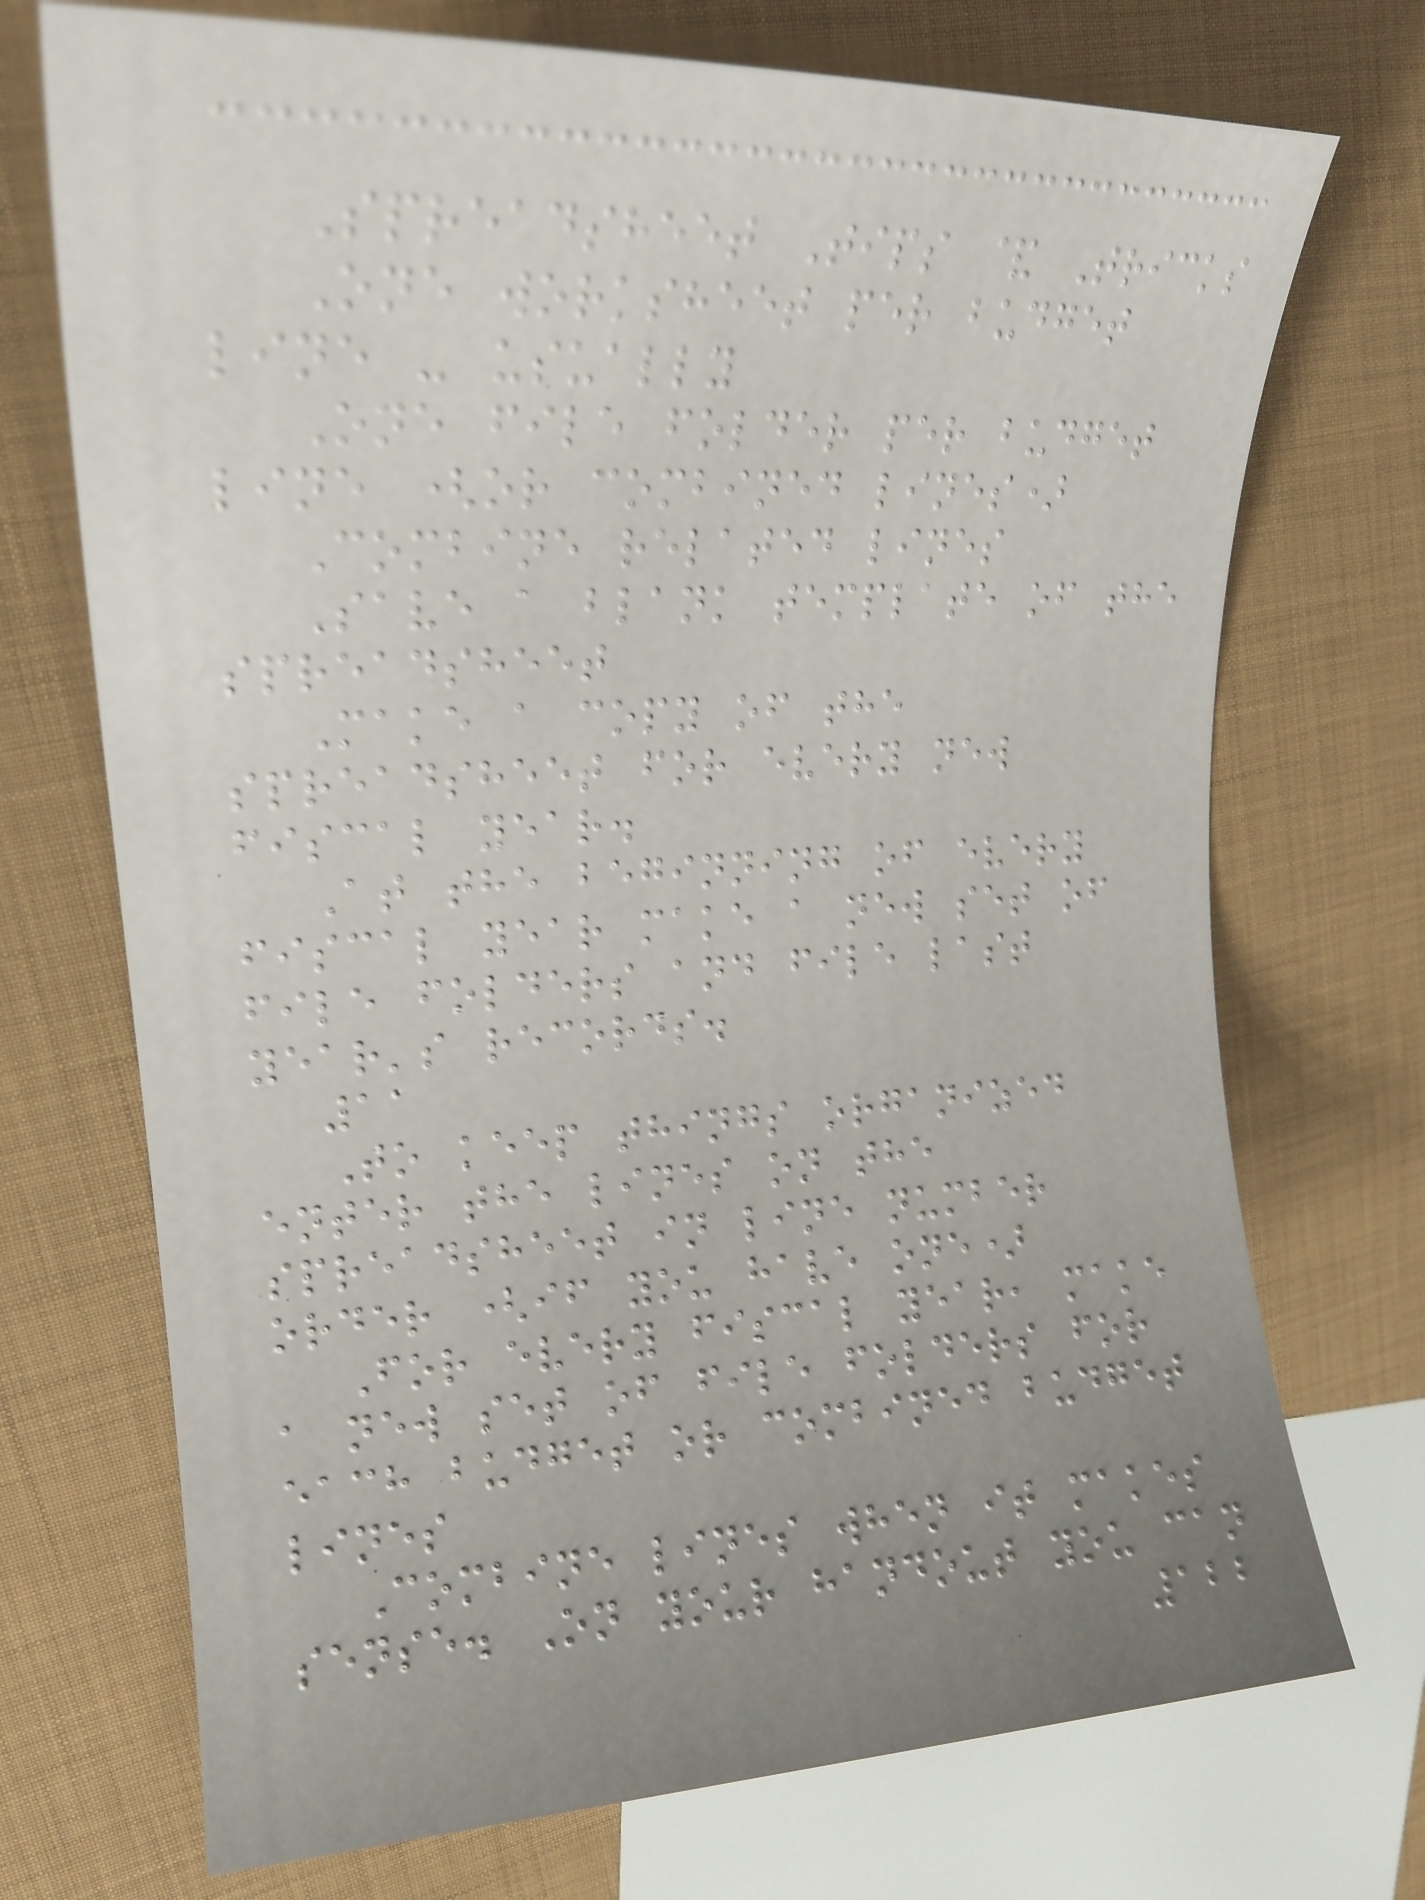Spreadsheet Tips & Tricks
One worksheet per budget
line - usually
One file folder per budget
line (or combined lines)
Combine related lines
Save a blank template of the
spreadsheet
Make a copy of the
spreadsheet for every new
fiscal year.
At the beginning of every
fiscal year make a new set of
file folders and file last
year's records.
11
To keep things organized
enter the lines on the
spreadsheet in line number
order (if you have one)
For every fiscal year, make
a new set of file folders for
each budget or combined budget
lines
Combine lines when it makes
sense. On your handout you can
122
